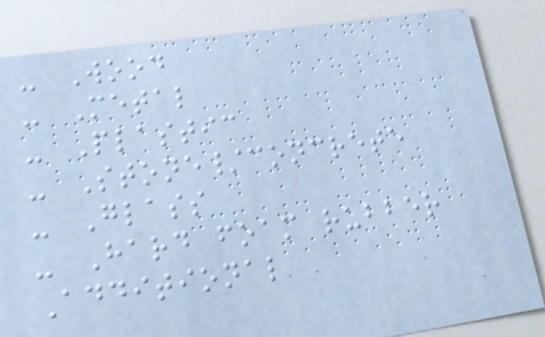- Wood
- Metal
- Plastic
- Stone/concrete
- Glass
- Hard foam rubber
Additional
